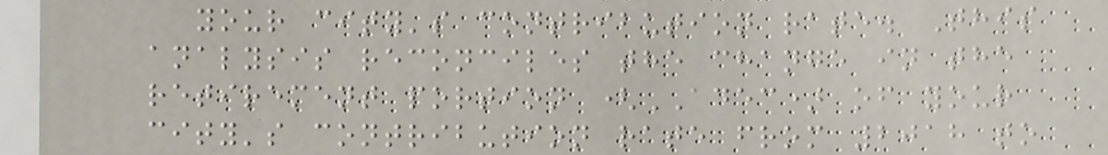your city's contribution rate. This
analysis reconciles the change in the
retirement portion (ADEC) of your
city's contribution rate from 2018 to
